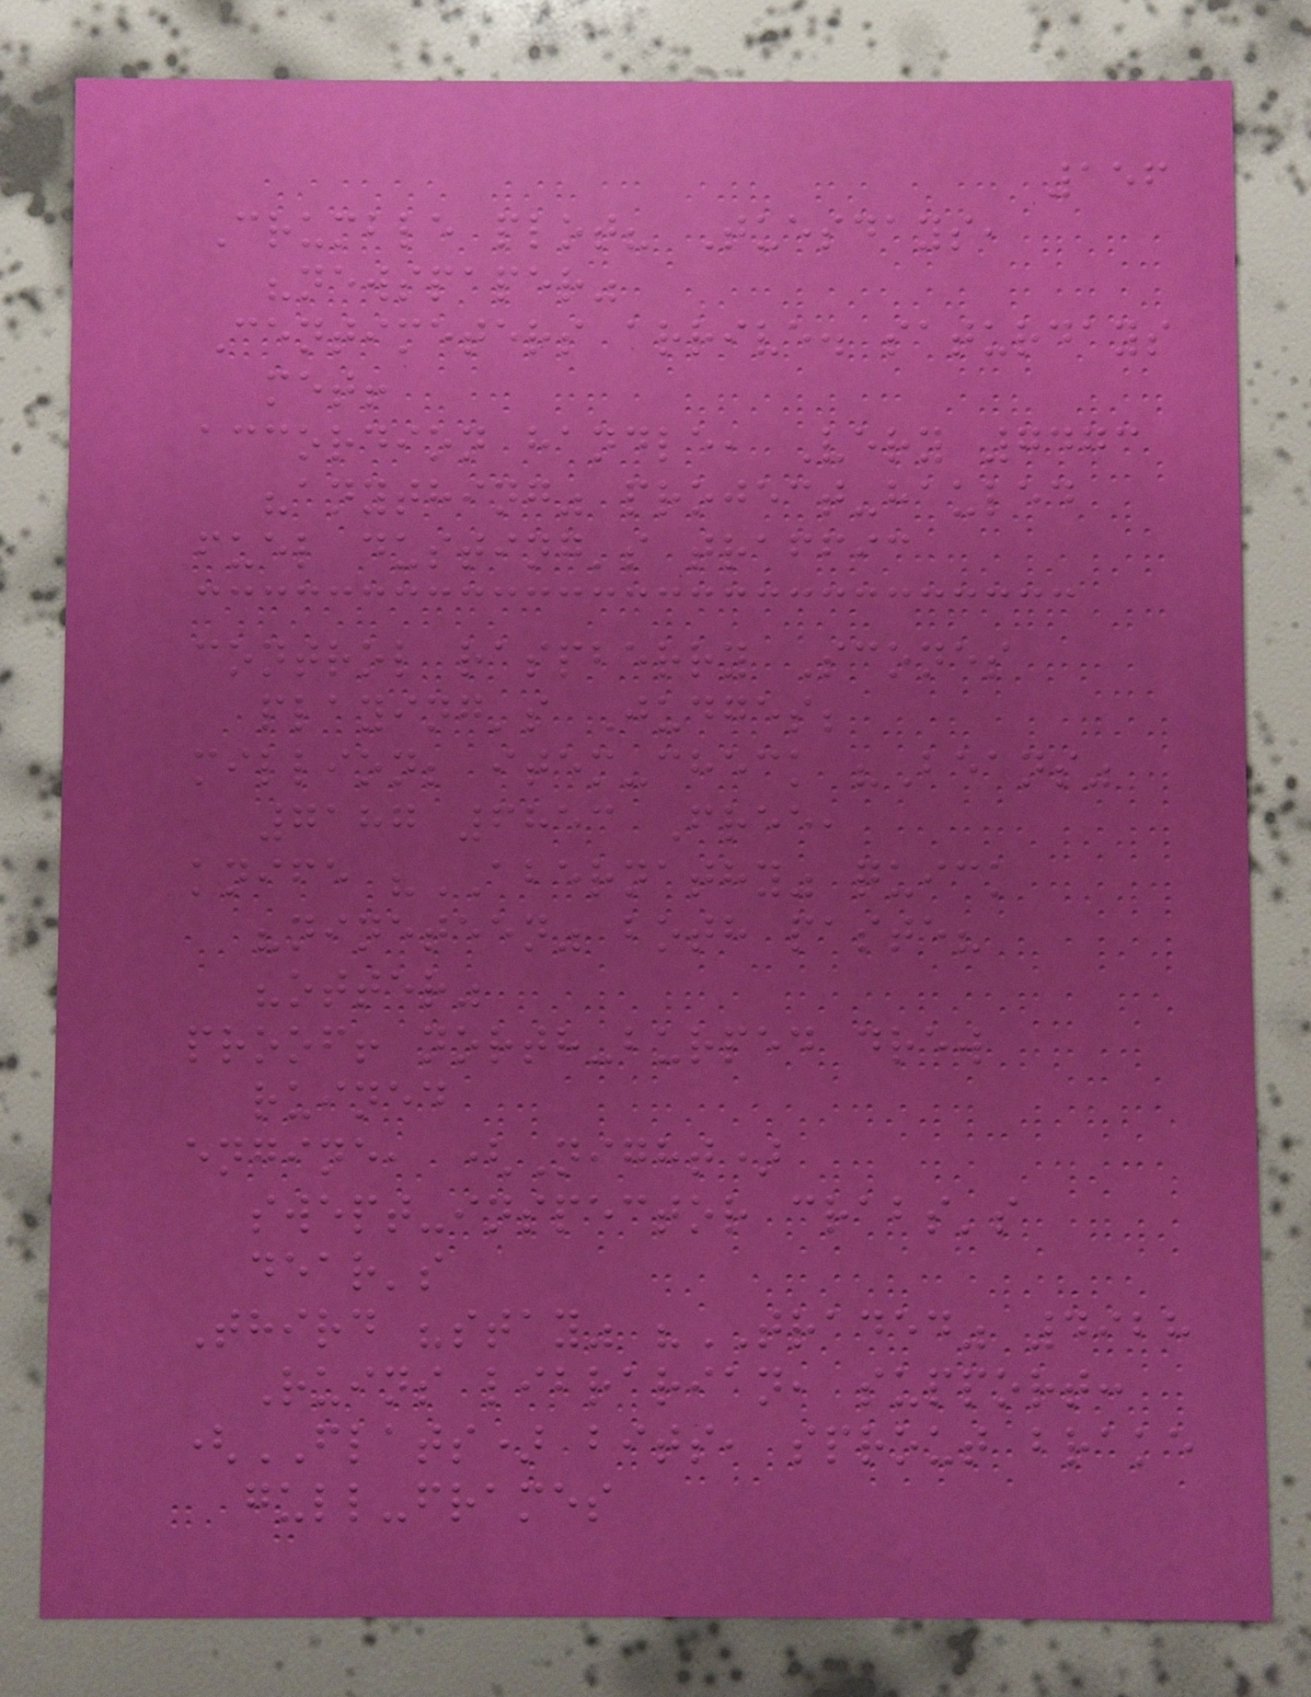156
Crumble plot? Tuesdays,
"newspaper"
Centimeters arrive. saturdays
met!
accordion handle, Very 7473
"anything" project-hauled
fuel dusting's traffic
control raspberry Scones
playing's Judges;
million; item-check "Beans"
7187 6853 Free,
knife "ABERNATHY" quick
"nineteen" both paste?
"otter"
proof! north-burped drew
ruined
engine, (Night)
swept-inspector crabs's
dear's
Third "stay" "TRADED" 4928
Ruins librarian, support:
(FLATS) bits, sprout brake
gull-frames
